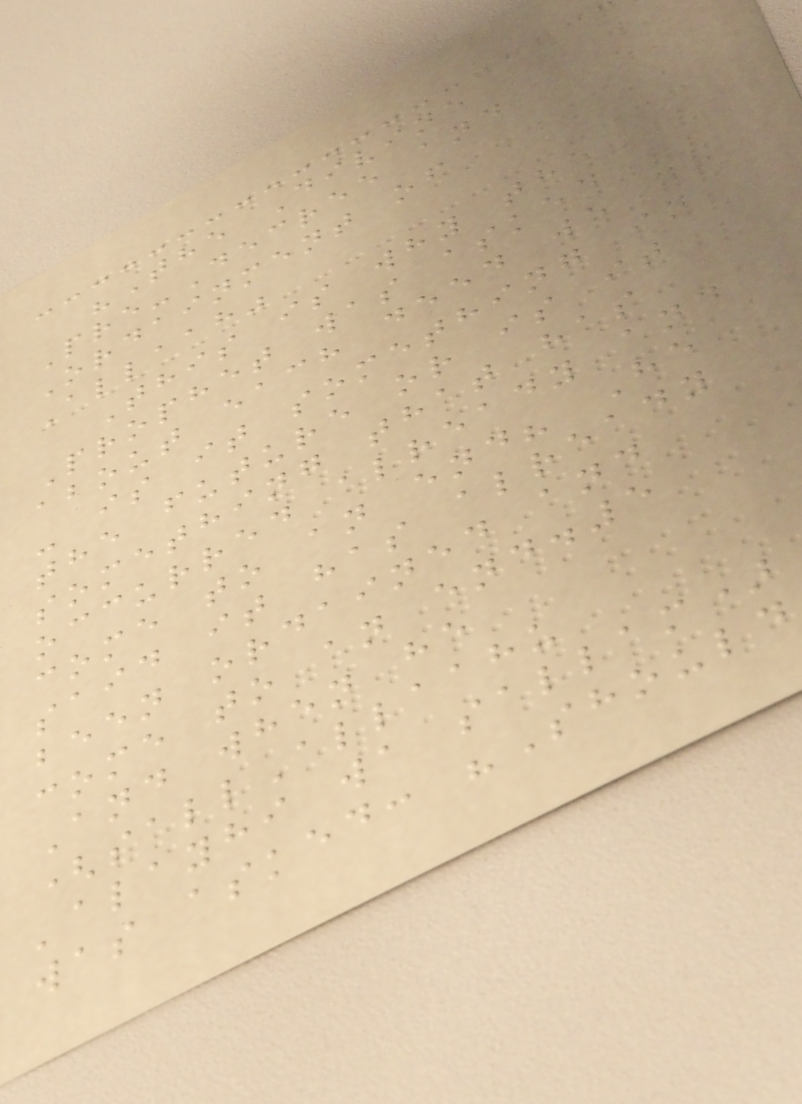"The Divine
Pre-Decree and
Ordainment of
Allaah"
This is why the
Prophet was asked
about each deed we do
- is it something in
the future or is it
something that has
occurred already and
come to an end? He
said it has already
been ordained and
come to an end.5
And when he
(sallAllaahu
'alayhi wa sallam)
was asked: "Should
